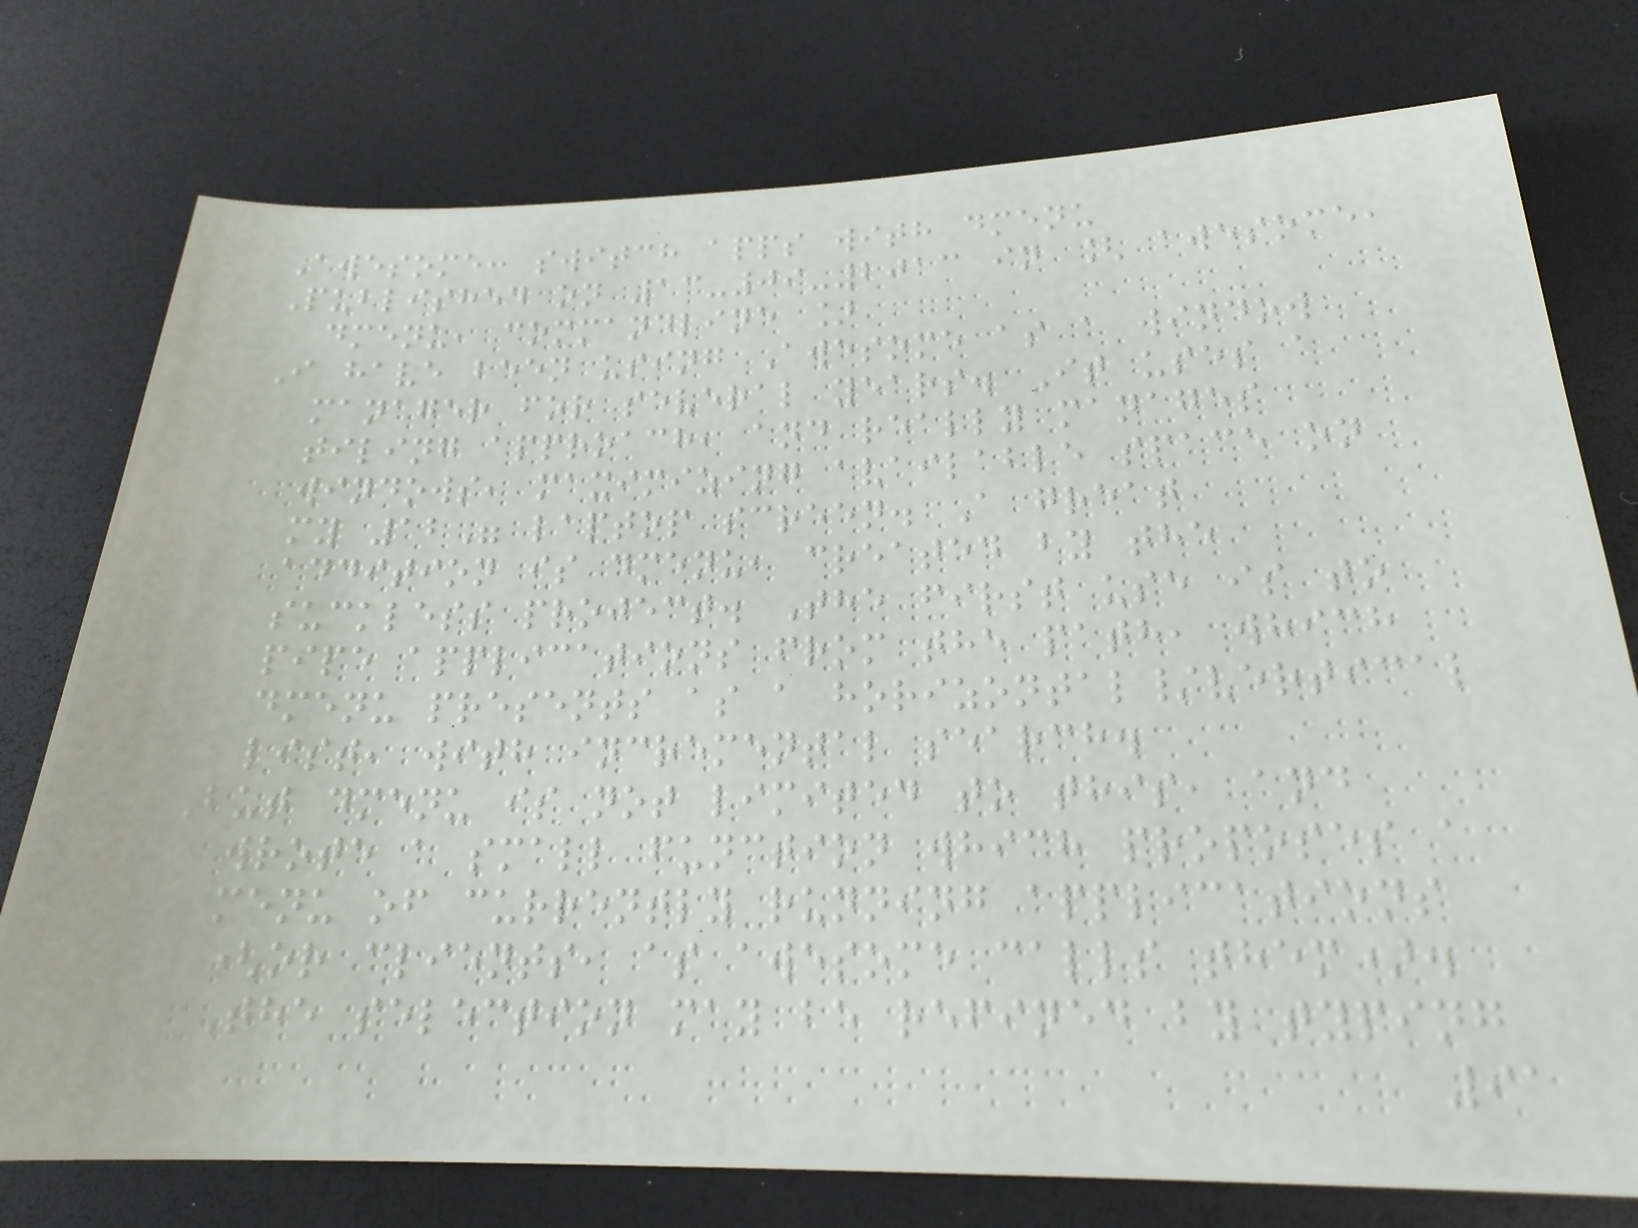Awesome: switch apps with dmenu
Published on 13-09-2013 in [ awesome,
dmenu, commandline ]
I have been using Awesome as a window
manager for several years. It uses a
tiling approach, and really manages
windows, maximizing available space on
my 12" laptop screen. A great
addition is dmenu, created by the
suckless project. The first use is to
pipe applications from the path, which
dmenu presents as a horizontal/vertical
list, with incremental search.
But dmenu is not limited to this, and
wrote a small function which proposes a
menu of currently running applications
(or clients, as awesome calls them).
The selection may be refined by typing
91
